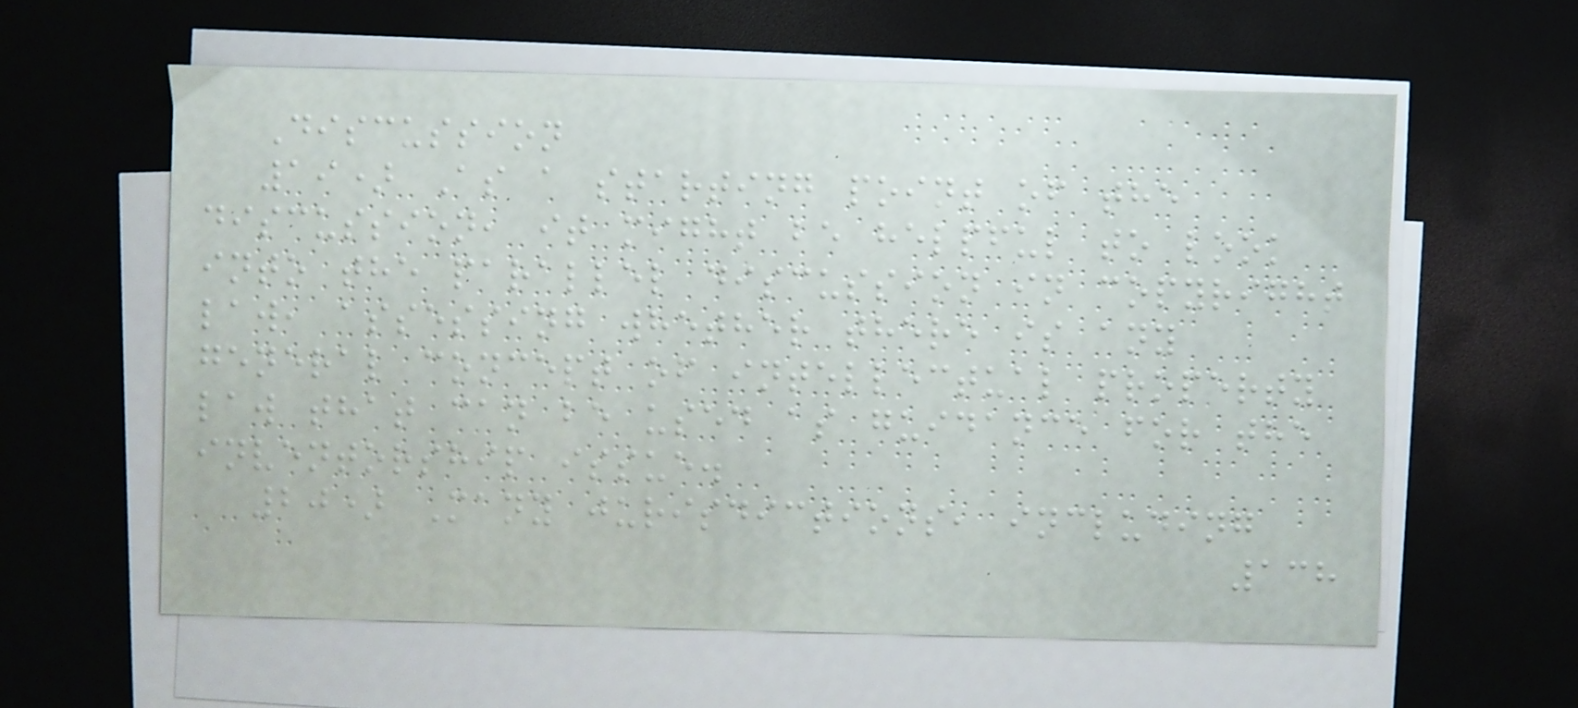Discussion
19) As a starting point of the
discussion, it might be helpful to look
into the parallel discussion in copyright
law, assessing whether there is any
general concept of intellectual property
law that can be used as guidance for the
inventorship issue.
20) Many jurisdictions, including
138
